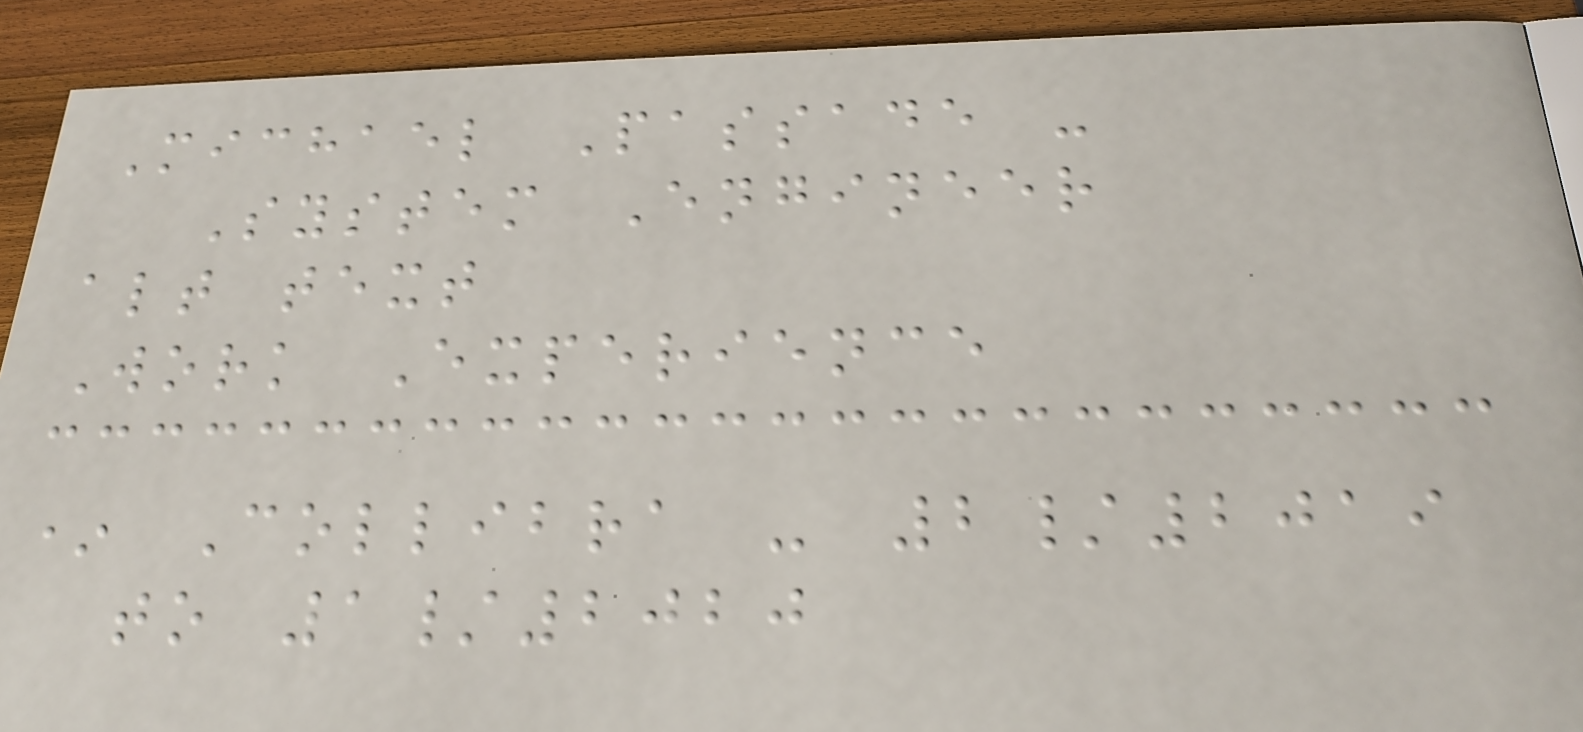Michael Passade -
System Engineer
alt text
Work Experience
* Collibra - 2/2019
to 1/2020
